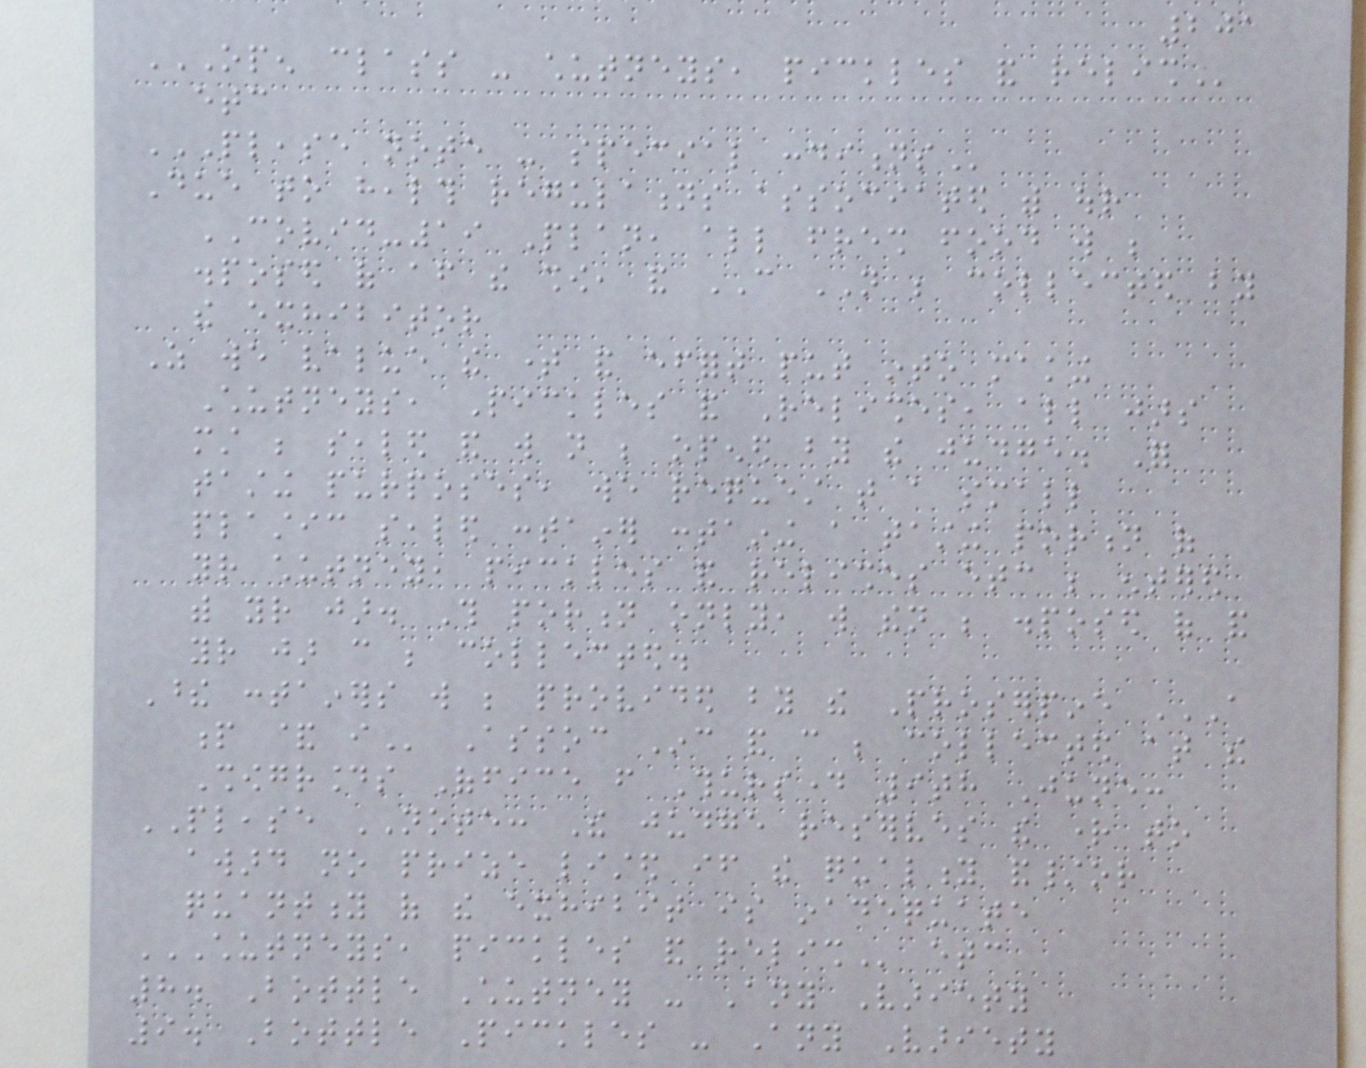201
OPEN CLASS - CHUTNEYS, PICKLES AND RELISH
etc
PLEASE NOTE - SPECIAL CONDITIONS
Due to health regulations associated with our
COVID-19 Plan, all fresh food will be
disposed of after the show, and CAN NOT be collected by
the exhibitor
As we value the time and effort put into making
Chutneys, Pickles and Relishes, all jars
must be sealed and will not be opened by the judge. For
tasting purposes, we request that a small
plastic sealed container containing a tasting portion of
your chutney, pickles and relishes etc be entered
with your jar. This portion only, will then be disposed of and
your jar can be collected.
These containers will be provided by the Proserpine A
P & I Assoc Inc and can be collected at the
Showgrounds Office from Thursday 9th June:
PLEASE NOTE: The judge reserves the right to
award no prize listed if the quality and/or
quantity of the exhibit is inadequate
CHUTNEYS, PICKLES AND RELISH etc
8. Bottle Chutney - Any Variety
9. Bottle Pickles - Any Variety
